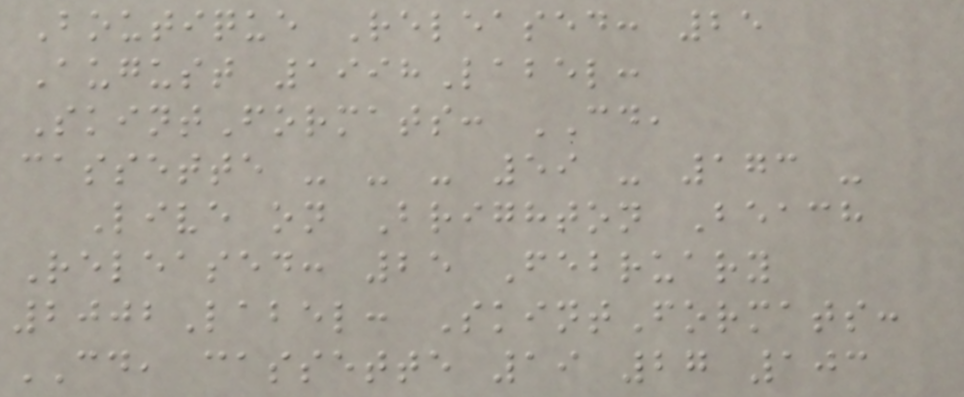Boutique Released: 25
August 1998Label:
SkintFormats: CD,
cassette - - - 59 - 173 -
Live on Brighton Beach
Released: 25 February
2002Label: SkintFormats:
CD, cassette 19 27 103
